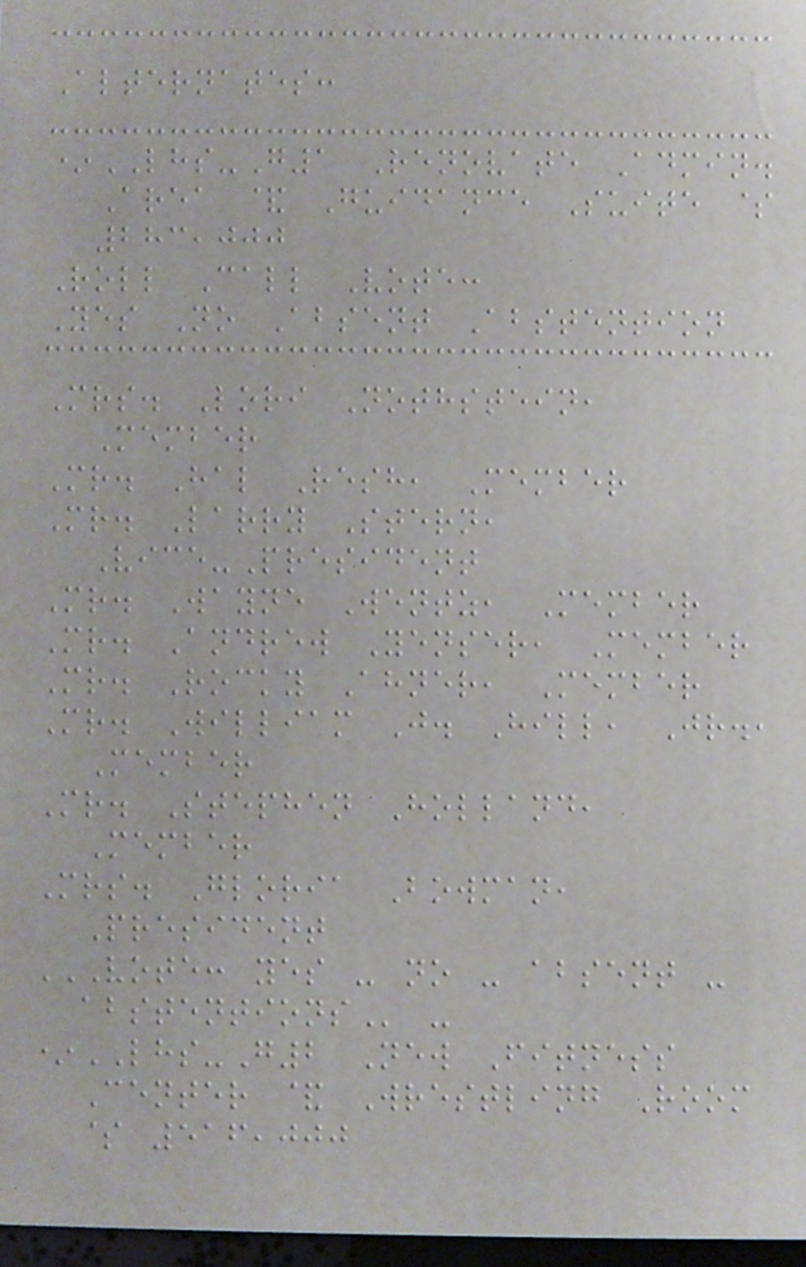Alternates:
*LHS-G1 Renovate Admin.
Area & Guidance Suite $
283,000
Roll Call Vote:
Yes No Absent Abstention
Mrs. Lori Nothstein,
Member
Mr. Hal Resh, Member
Mr. Larry Stern,
Vice-President
Mr. Wayne Wentz, Member
Mr. Andrew Yenser, Member
Mr. Rocky Ahner, Member
Mr. William J. Hill, Jr.,
Member
Mr. Stephen Holland,
Member
Mrs. Gloria Bowman,
President
VOTE: YES - NO - ABSENT -
ABSTENTIONS -
*LHS-G2 New Fitness
Center & Wrestling Room
$ 516,000
